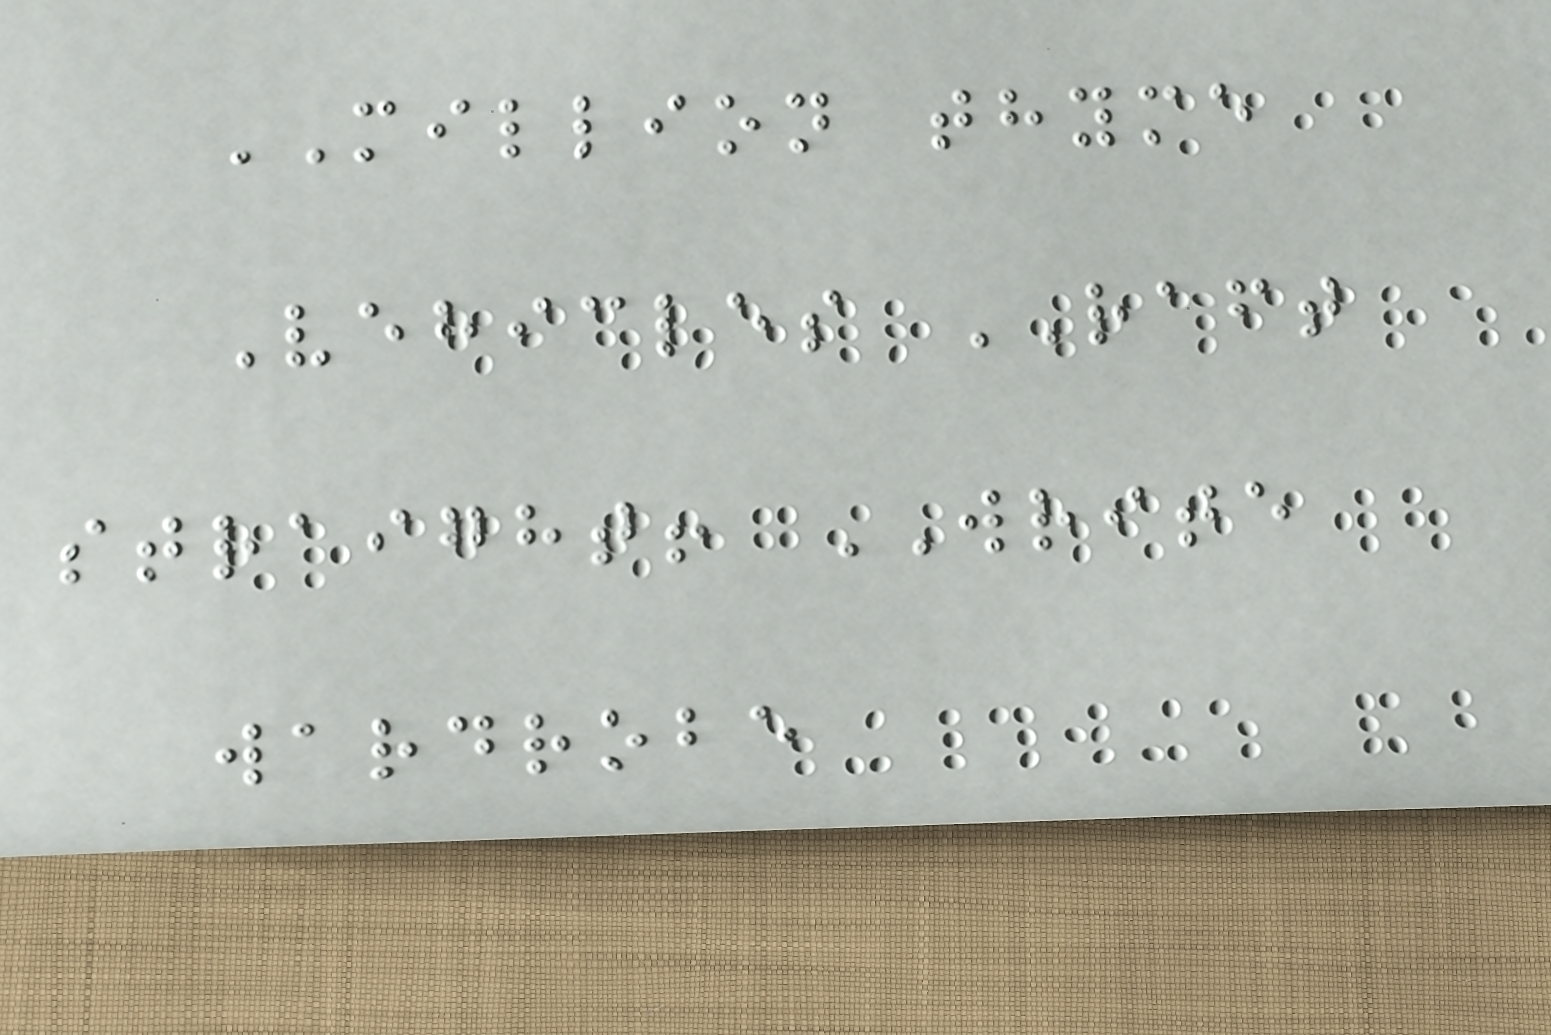MILLION thyme
Vehicles RAFT
straight! WRITE
wardrobe
